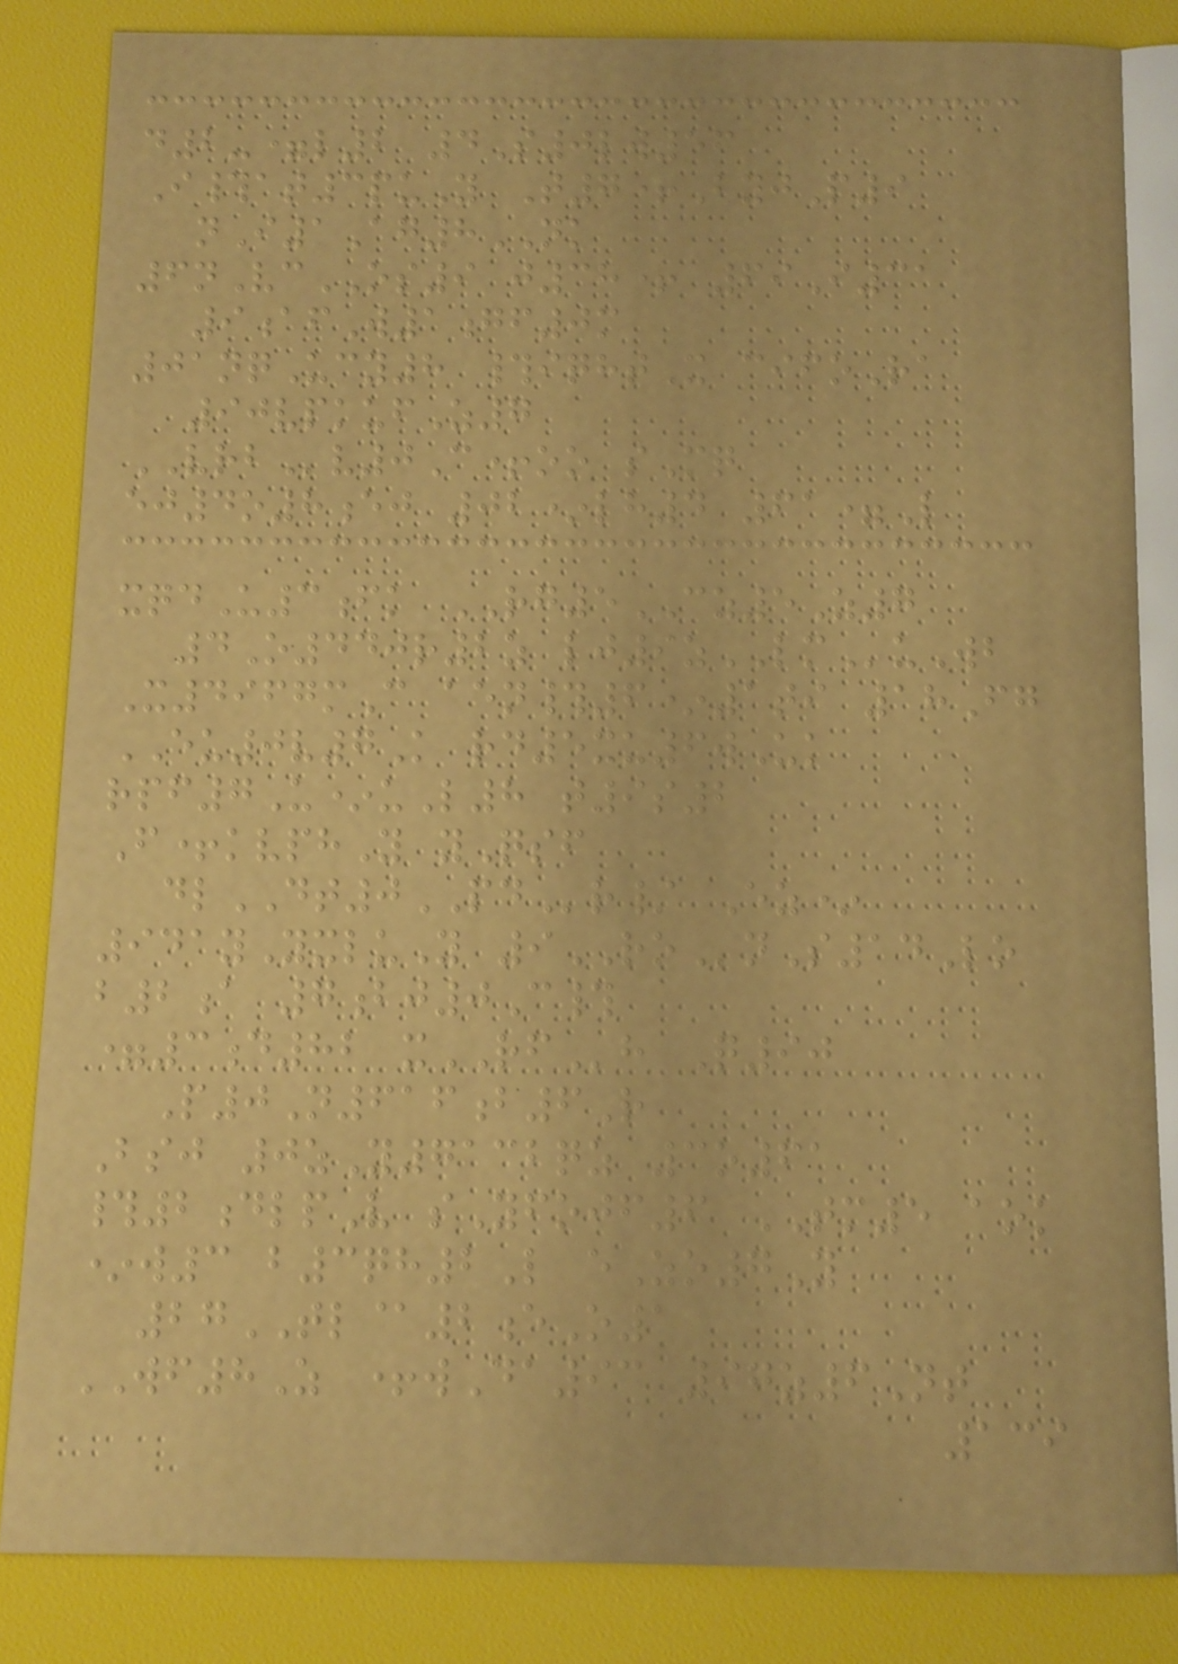d2-=l2 4S0lw56
I#at3puY T7+ByjP9
nI1Ag8NK
6nVcOS9 j38+ 69I31
9afW1gf0m
01nqUcy8 #iqhtX cifoRa
90vpkufZ7
VRBv0C+oo sMq
ej4o8ej 02*lh4 61=L
xqdU3fk RG5CZ5Z7
4O440r2z lj9zLMuWb
X4967mC aen#6*1ti 18Fg
EU0v7K rd5xu6wUk
rpf7U*uL8 t9s2
F+kvphY yQsf
dlDT0PDr/ Ez*
941yYxluY 9ROnS14Lo
b2a 7bj0C#
=3d82 xRFh Q90
P0N616b6R
Bsj 0zY7132qz 3o61
#2dlpV sYfojf6 TM5 aok
*w3 b3qh2L eZo7Y
27TL@2eO1
WF8Z +wDa93 97z6Nt
139
